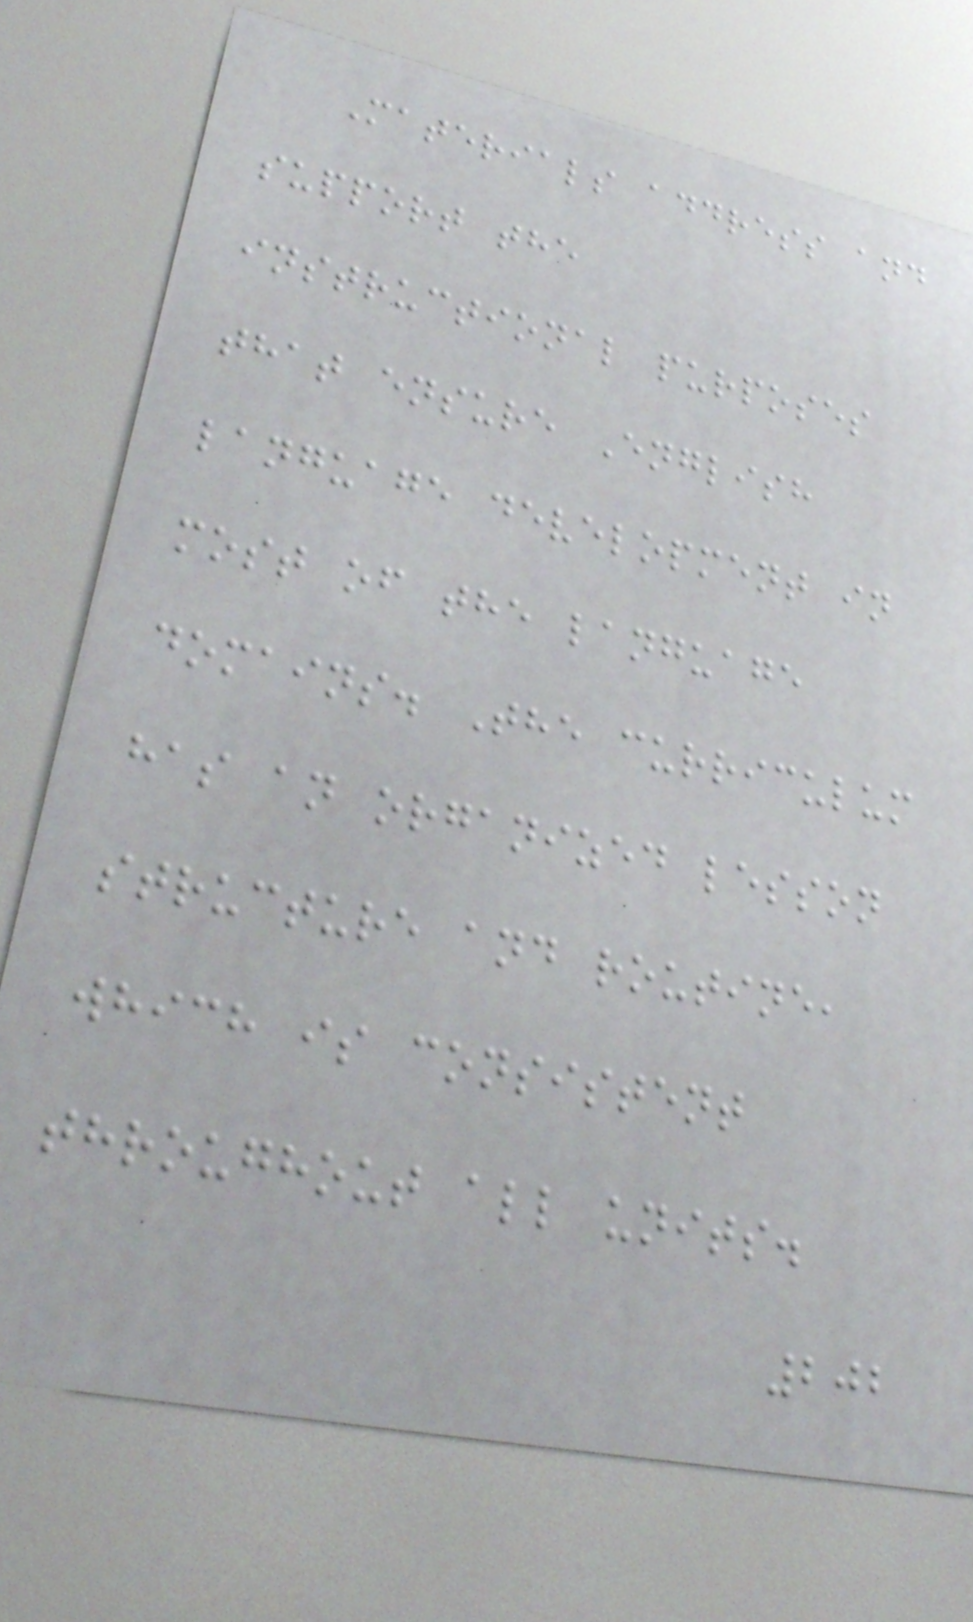Materials address and
support the
instructional purposes
that ensure English
language development in
most of the language
domains. The curriculum
has an organized lesson
structure and routine,
which is consistent
throughout all units.
202
